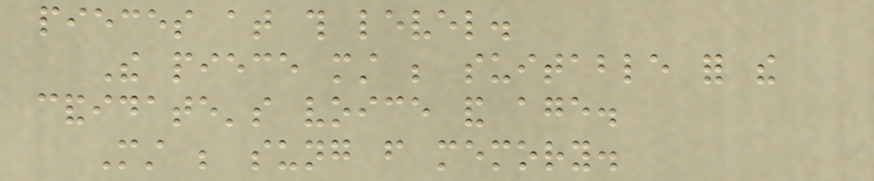pieces at this level.
The piece must be suitable for the
candidate's voice and age.
Must be sung from memory.
